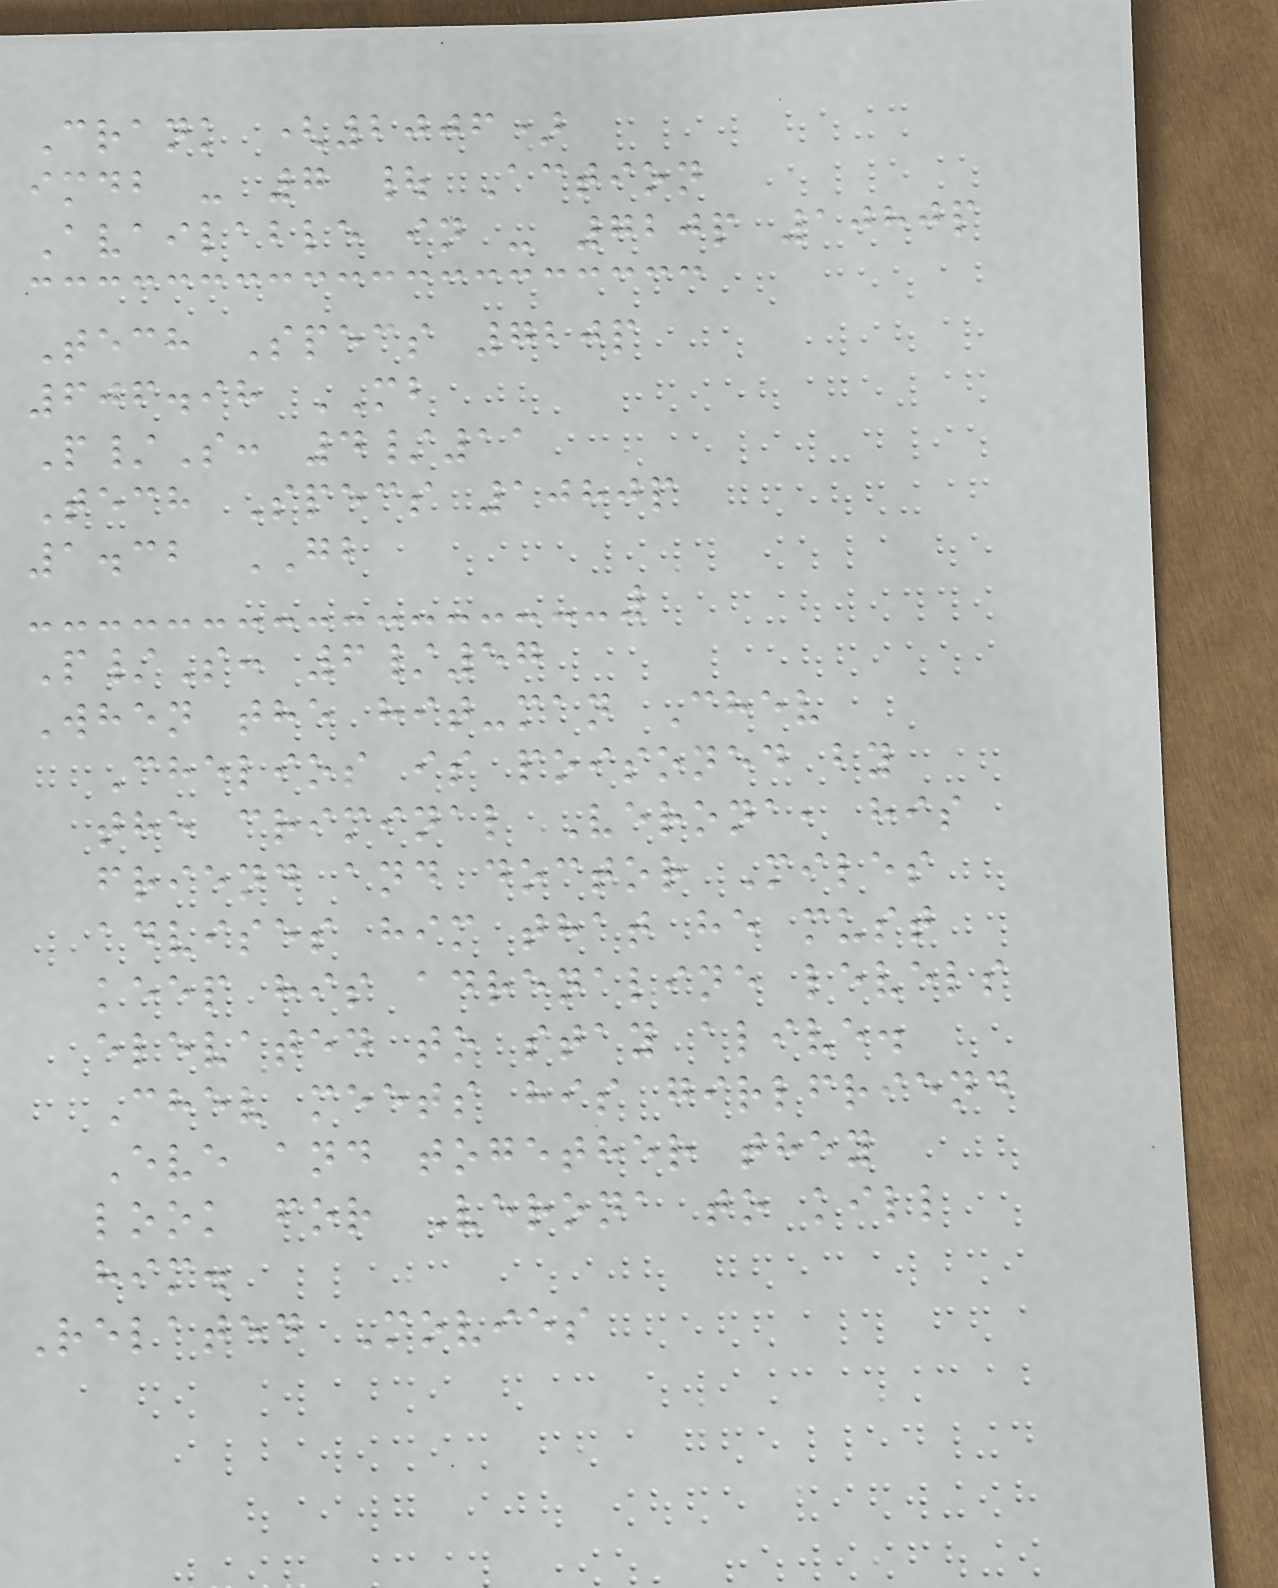Crank (2006)
imdb - 7 | Action
Available in - 720p 1080p
Tech Specs 720p
606.98 MB
P/S: 4/11
Tech Specs 1080p
1.32 GB
P/S: 6/57
When the hit-man Chev
Chelios is poisoned by
the criminal Verona, his
friend and doctor Miles
advises him that he must
keep his adrenaline levels
elevated to stay alive.
Chev meets his girlfriend
Eve and together they
look for Verona to kill
him.
Related Movies
